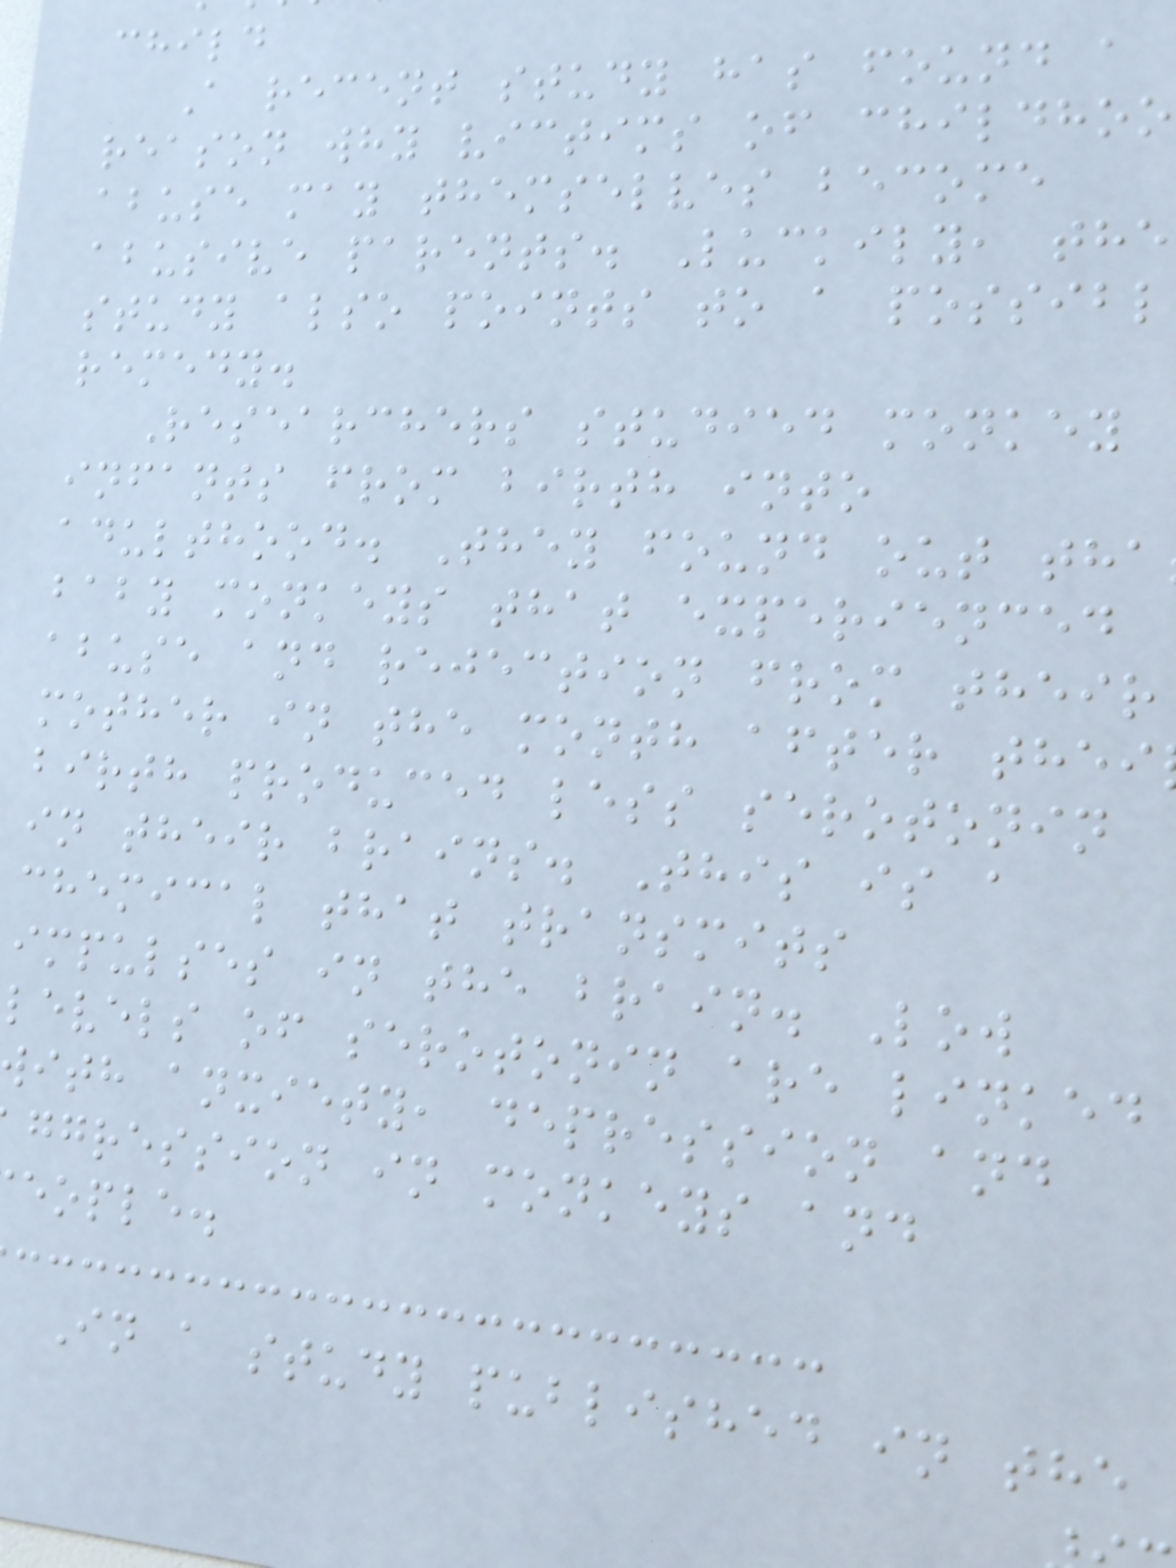child
A recent study has found a
reason why victims of childhoo
abuse may themselves become
abusive parents. Luckily, the
study also points to a possibl
remedy.
Researchers studied monkey
infants from birth into
adulthood. They found out tha
baby monkeys that experienced
abuse and rejection from their
mother in the month after thei
birth produced less serotonin
in their brains. This is a
chemical that transmits
impulses in the brain. Low
levels of serotonin are linked
ith anxiety, depression and
ggression in monkeys and
eople.
In a study published in the
